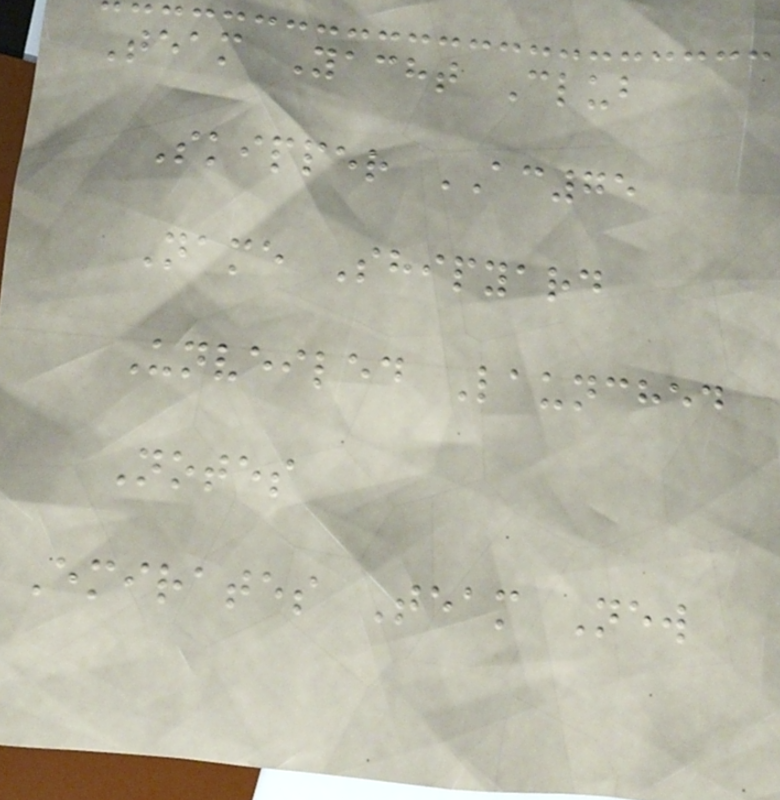Team Yacht Club
Skipper AC75
Name Shipyard
Unveiled Launched
Notes
Emirates Team New
